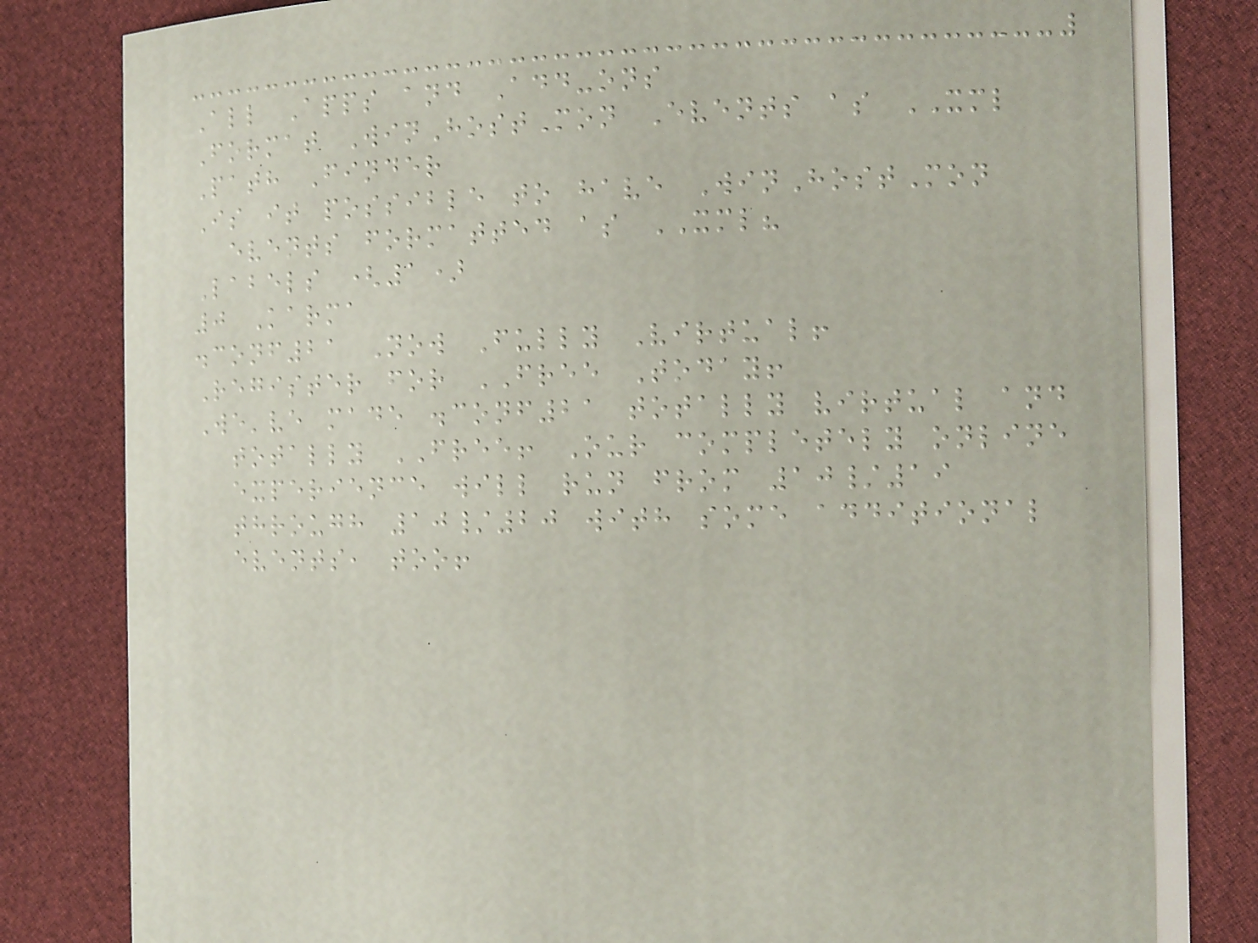All Apps and Add-ons
Format WinHostMon Events as XML
Path Finder
Is it possible to have WinHostMon
events formatted as XML?
Labels (1)
0 Karma
.conf21 Now Fully Virtual!
Register for FREE Today!
We've made .conf21 totally virtual and
totally FREE! Our completely online
experience will run from 10/19
through 10/20 with some additional
events, too!
